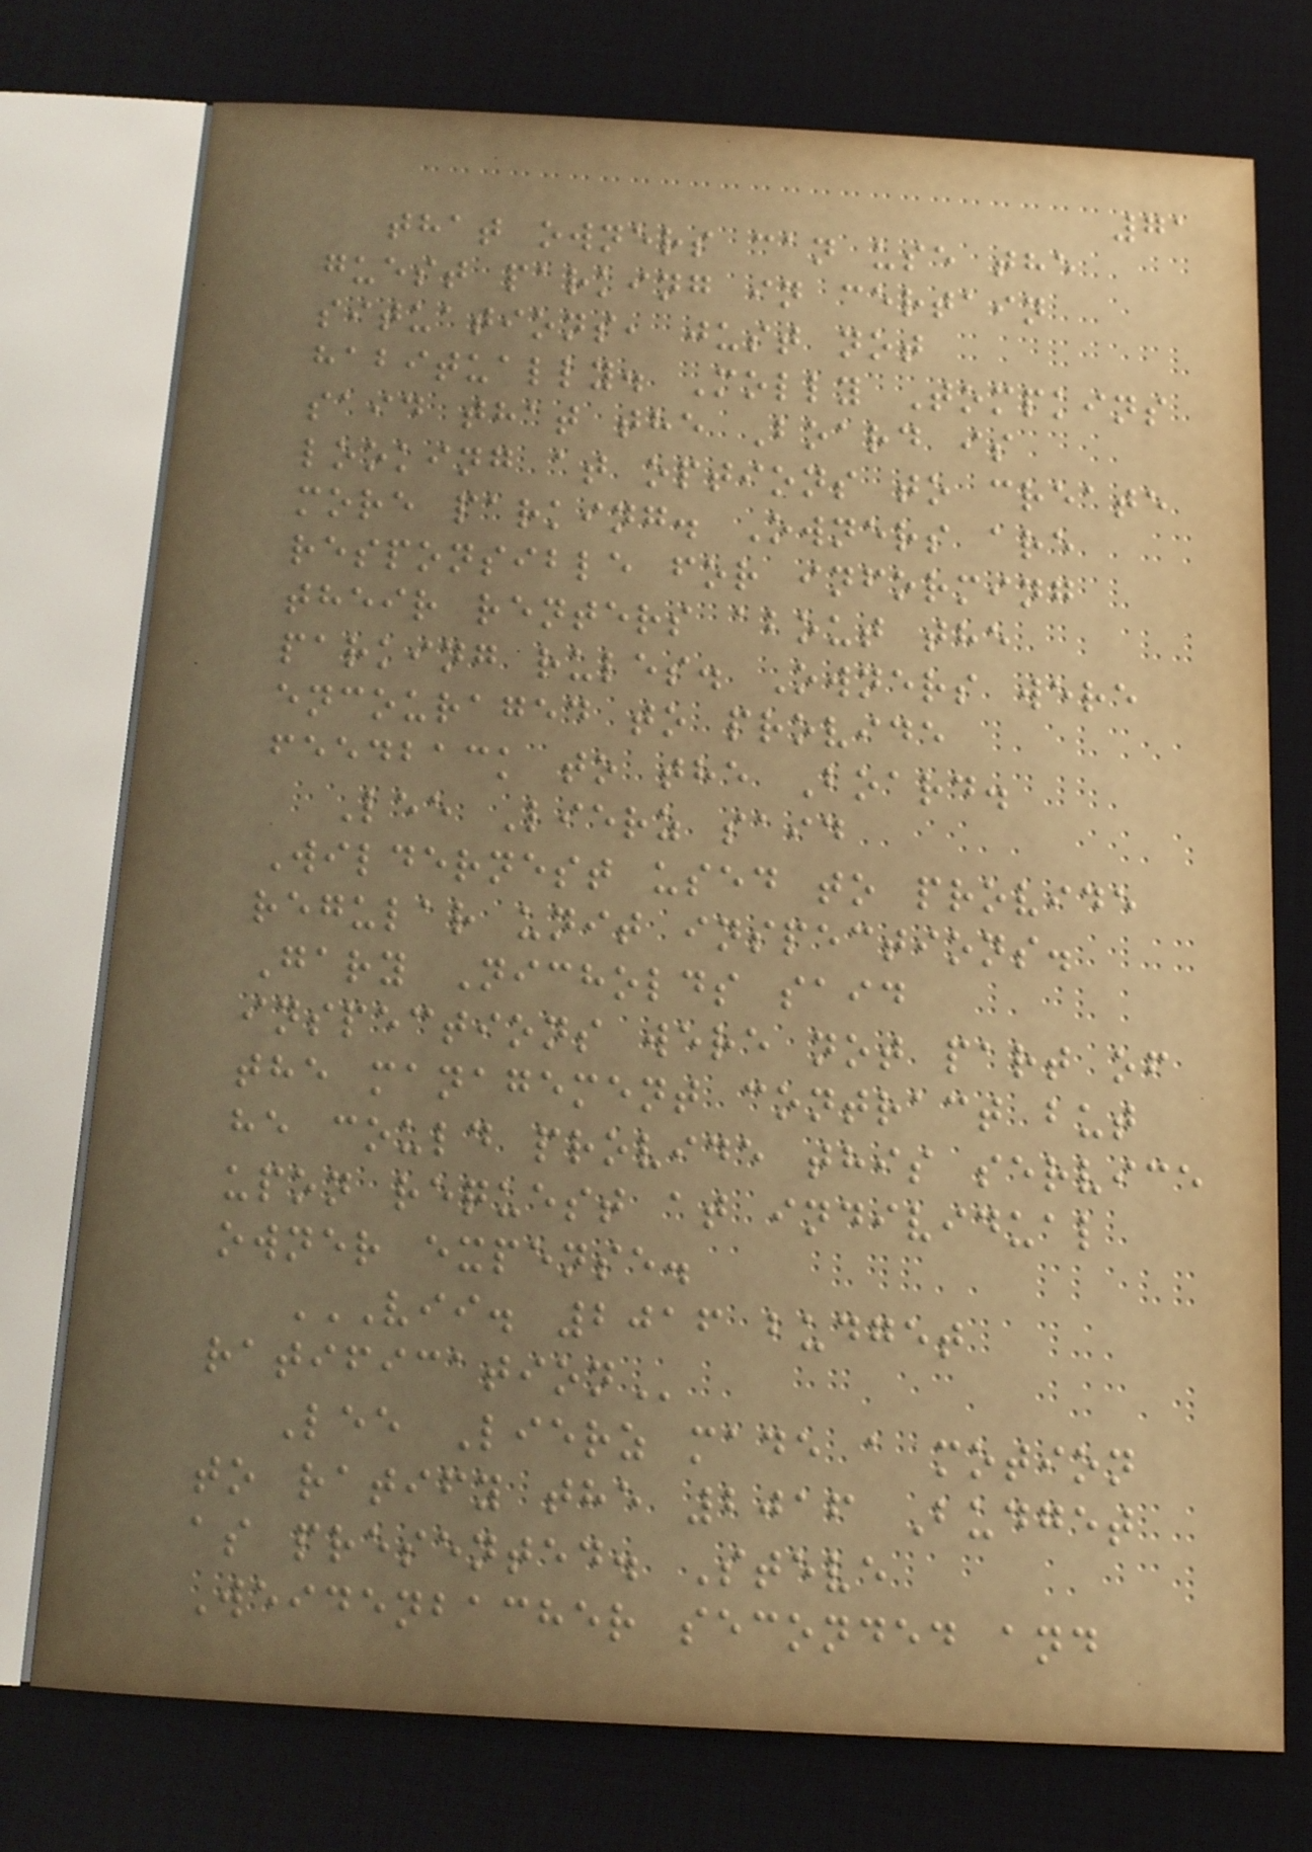71
that owners can use the
guest parking in certain
situations, just not
habitually. Molly Tompkins
said that the Board is
looking at options to create
more parking. Owners are
responsible for informing
their renters about the
parking rules. Owners were
encouraged to provide
feedback to the Board.
Lee Lierz said
Wildernest used to provide
regular unit inspections.
Gary Nicholds said
inspections were not part of
the management contract but
he could provide this service
upon request at individual
owner expense.
VII. 2016 BUDGET
RATIFICATION
Lee Lierz made a motion
to ratify the 2016 Budget
as presented. Steve
Weidenbacher seconded and
